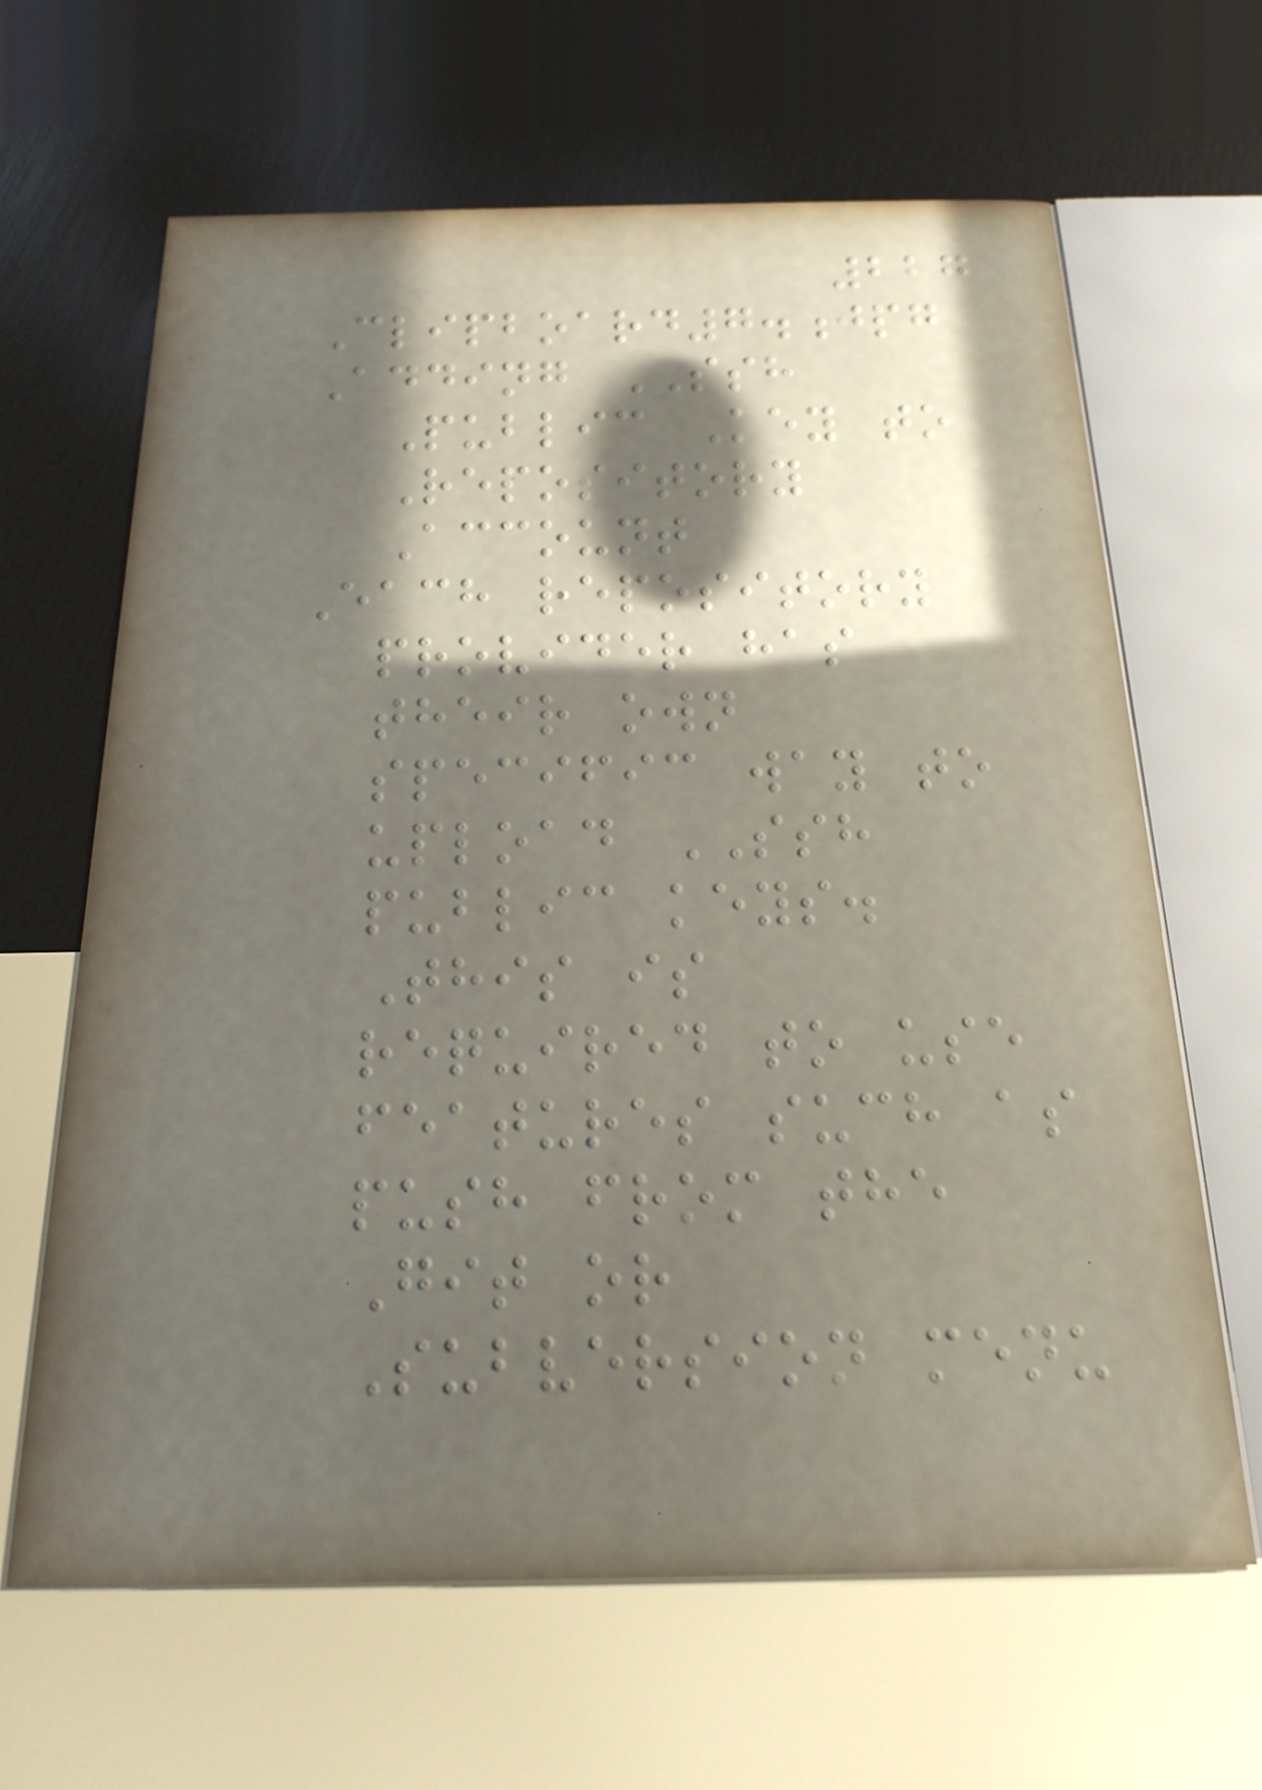227
Clipboard7.jpg
Adding SSH
Public Key to
Repository
Account
Each repository
provider has
their own
specific way to
upload SSH
public keys.
This is
required to use
features such as
push from the
Git or
Subversion menu
